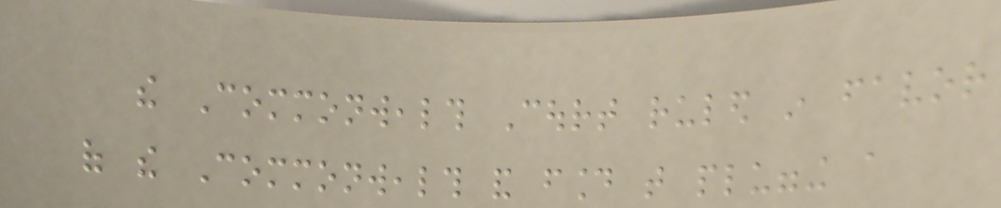the Commonwealth Court ruled in favor
of the Commonwealth and found that plugging a
